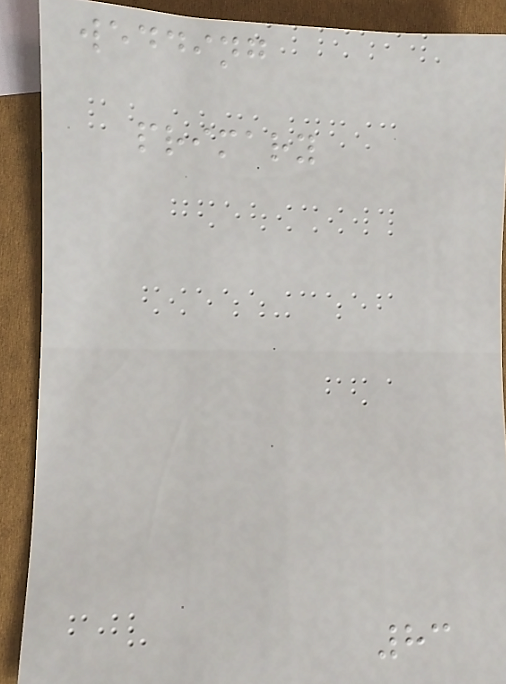wedding
primary
83
